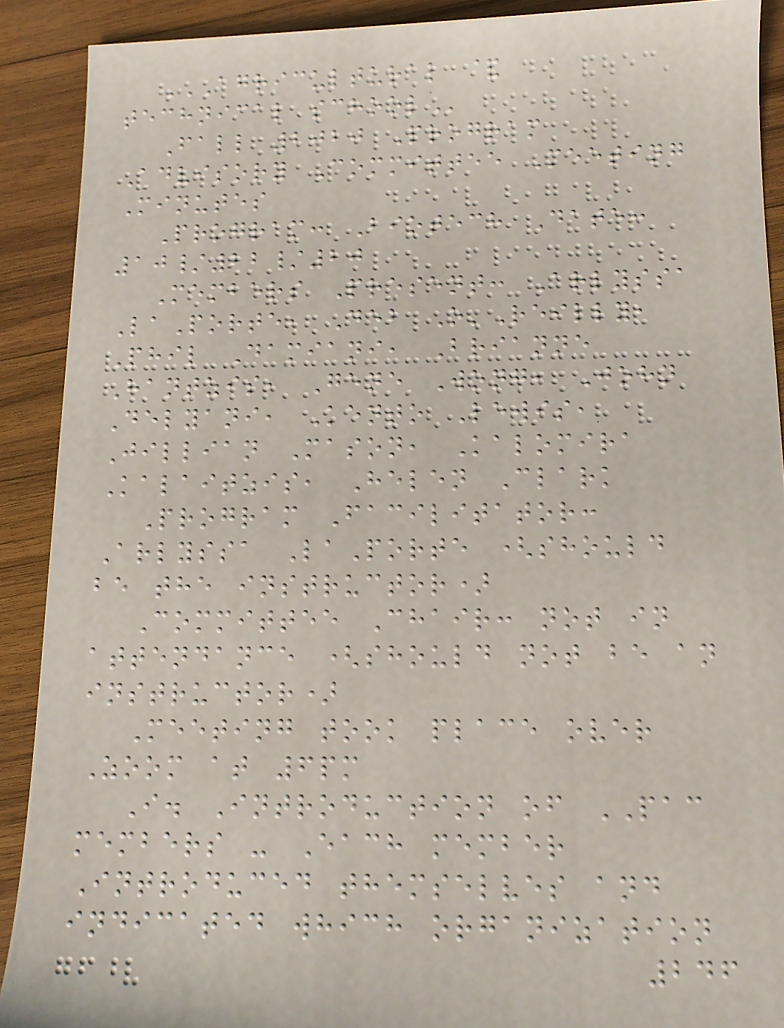AGRICULTURAL &
TECHNICAL SCHOOL
Fall 2020 Program
Advisory Committee Meeting
Minutes
Program: Biotech Date:
10/22/20
Members Present: Arlyssa
LaPorte, Deb O'Reilly,
Phil Damiani, Brianne
Hantzis, Gene Wong, John
Delyani, Kento Lewis,
Jillian Mason, Kalomira
Kalaitzis, Helen Clark
Program Facilitator:
Arlyssa LaPorte (should
be the instructor)
Committee Chair: not in
attendance (should not be an
instructor)
Meeting took place over
Zoom at 6pm
I. Introduction of PAC
members - Each member
Introduced themselves and
indicated which organization
246
